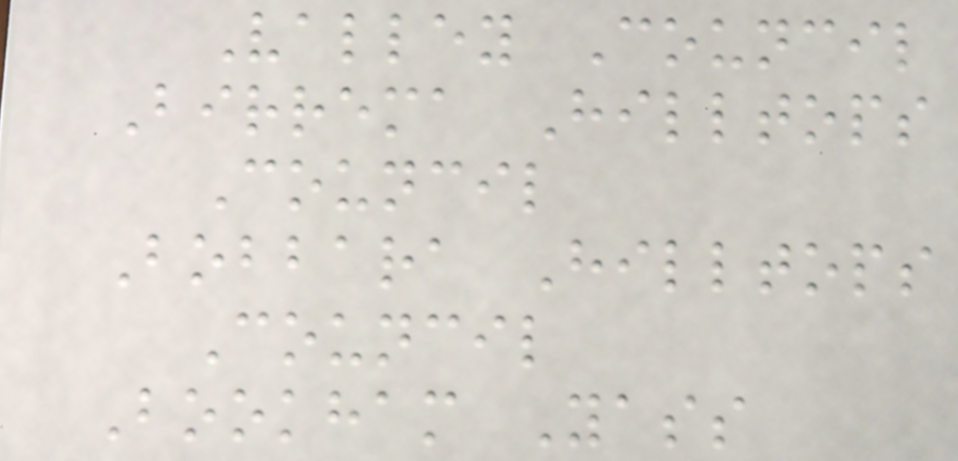Valley Council
Birrema Hilltops
Council
Bobbara Hilltops
Council
Bookham Yass
